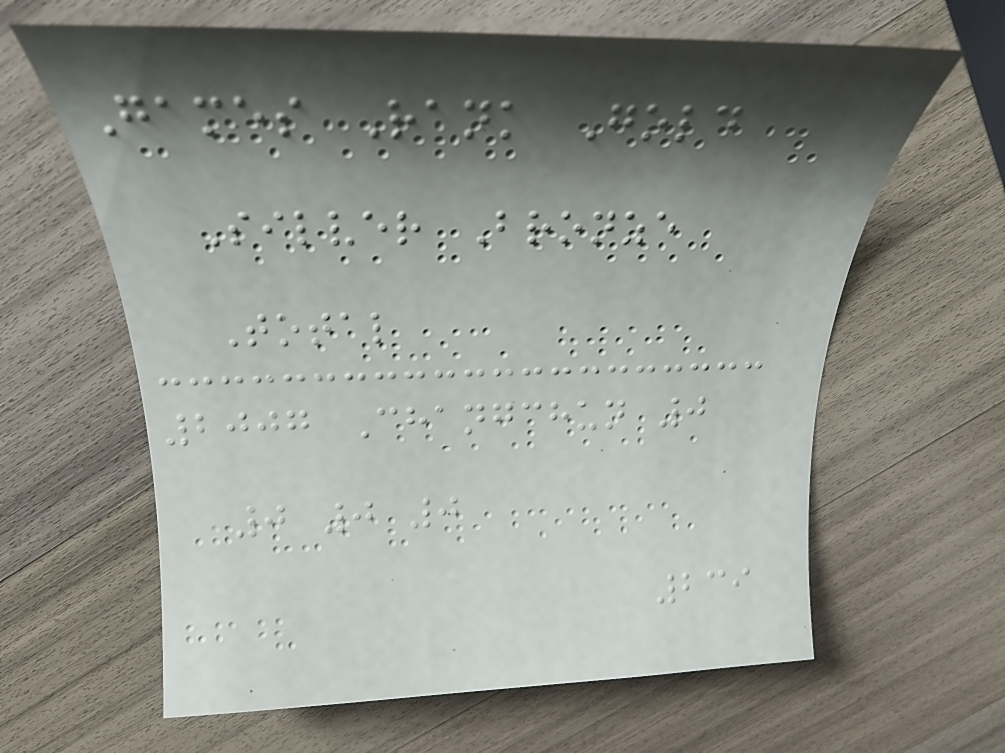Games Rank Gold
Silver Bronze
Total
2007 Changchun 0
0 0 0
239
